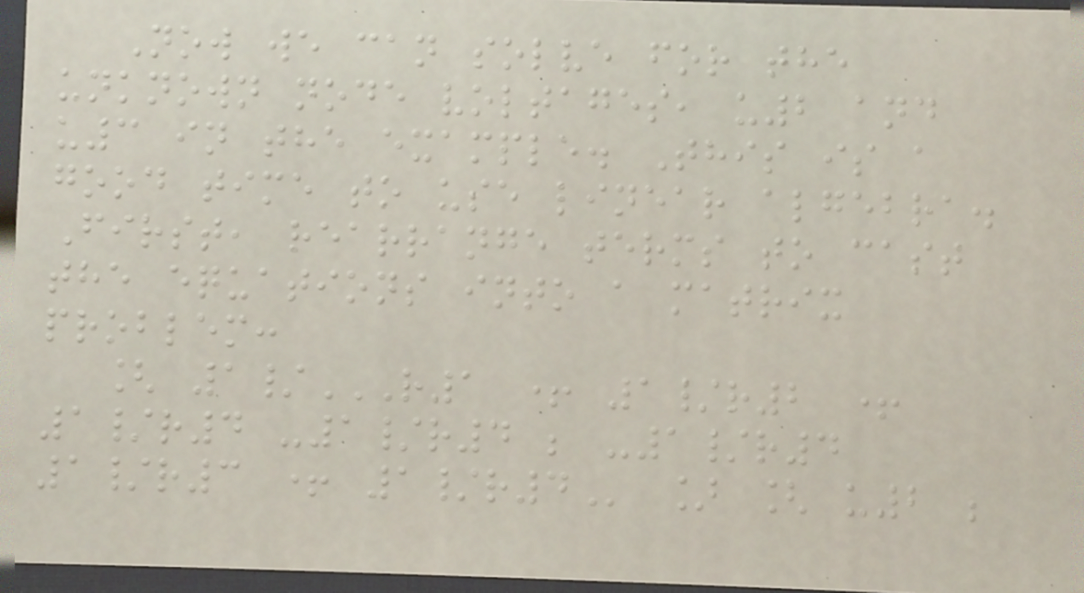Now we can solve for the
unknown node voltages, u2 and
u3 in the example. This is a
good time to use linear algebra.
First, rearrange terms to cast
the equations into a matrix
problem:
[ 1/R1 + 1/R2 +
1/R4 -1/R4 ; -1/R4
1/R3 + 1/R4 ] [ u2 ;
